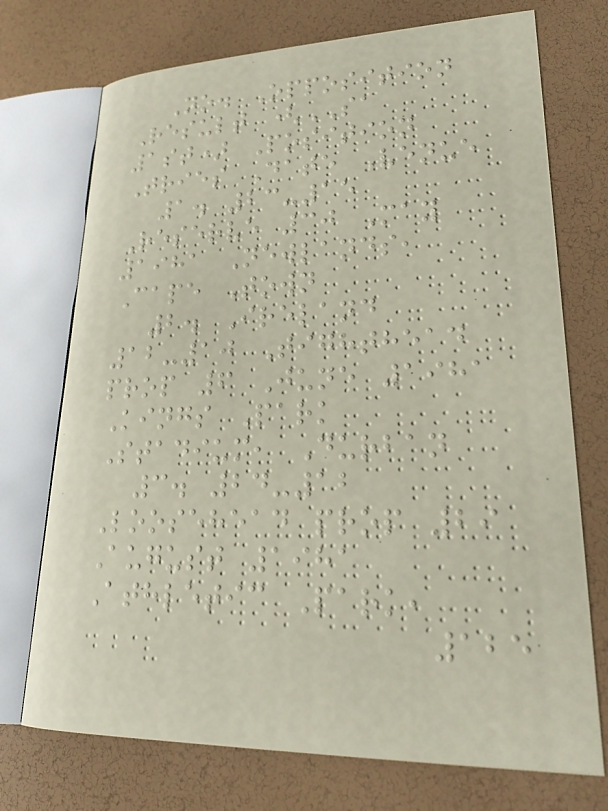No. Opposition
Result (SA
1st) Position
Tries Date Venue
1. 23-15
Reserve 30 May
1981 Newlands,
Cape Town
2. Ireland
12-10 Tighthead
prop 6 June 1981
Kings Park
Stadium, Durban
3. 24-12
Loosehead prop 29
August 1981
Athletic Park,
125
